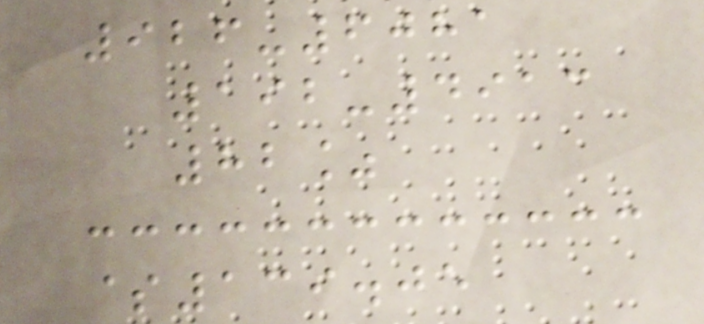926-6081
192-4913
82%
$139.05
